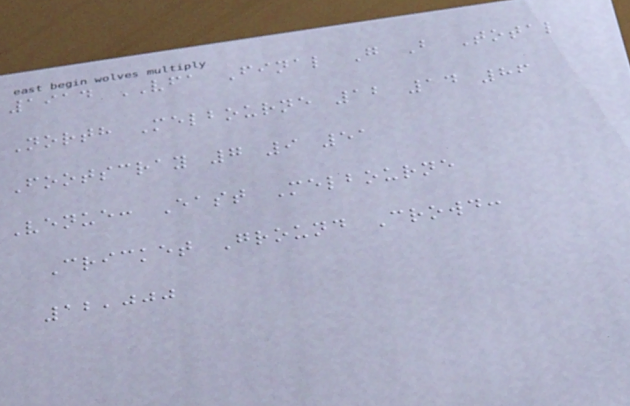1914 VFA Final G B Total
North Melbourne 12 14 86
Footscray 7 9 51
Venue: East Melbourne
Cricket Ground Crowd:
12,000
